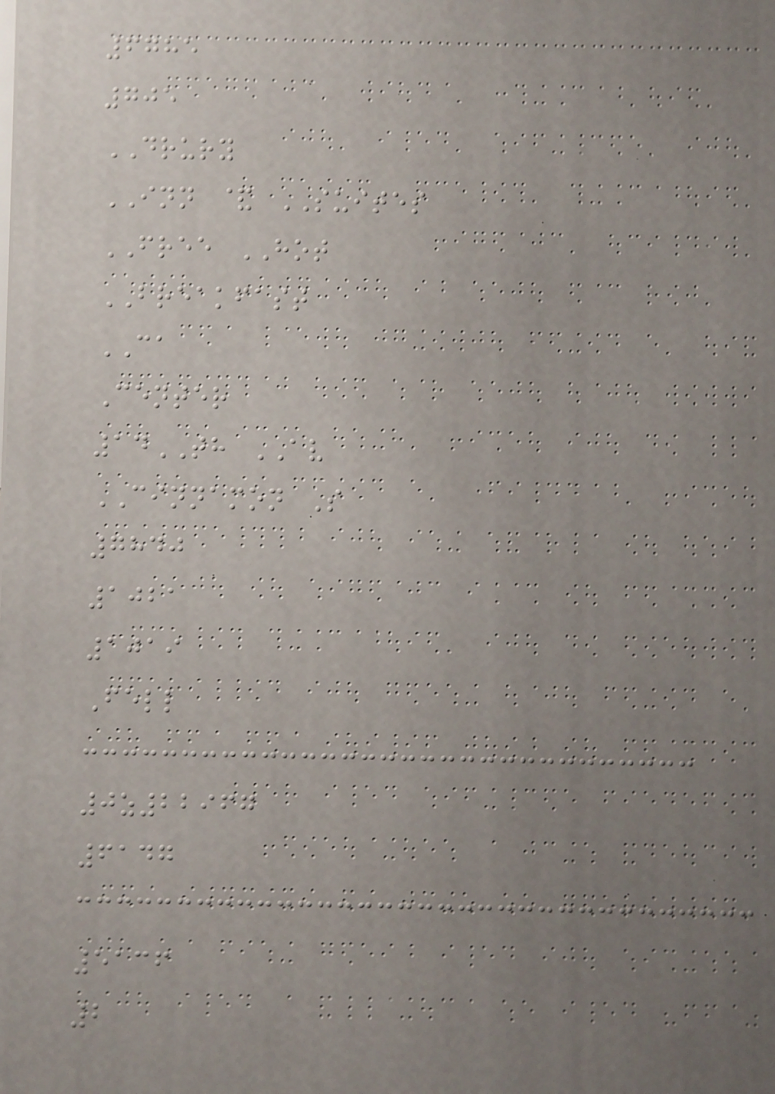6785
705
DRURY
INN & SUITES
FREE HOT
BREAKFAST
CA
Center
14TH AV
CINNAMON S
7840
1021
1019
Fell
0z22967
6147
5136
2
